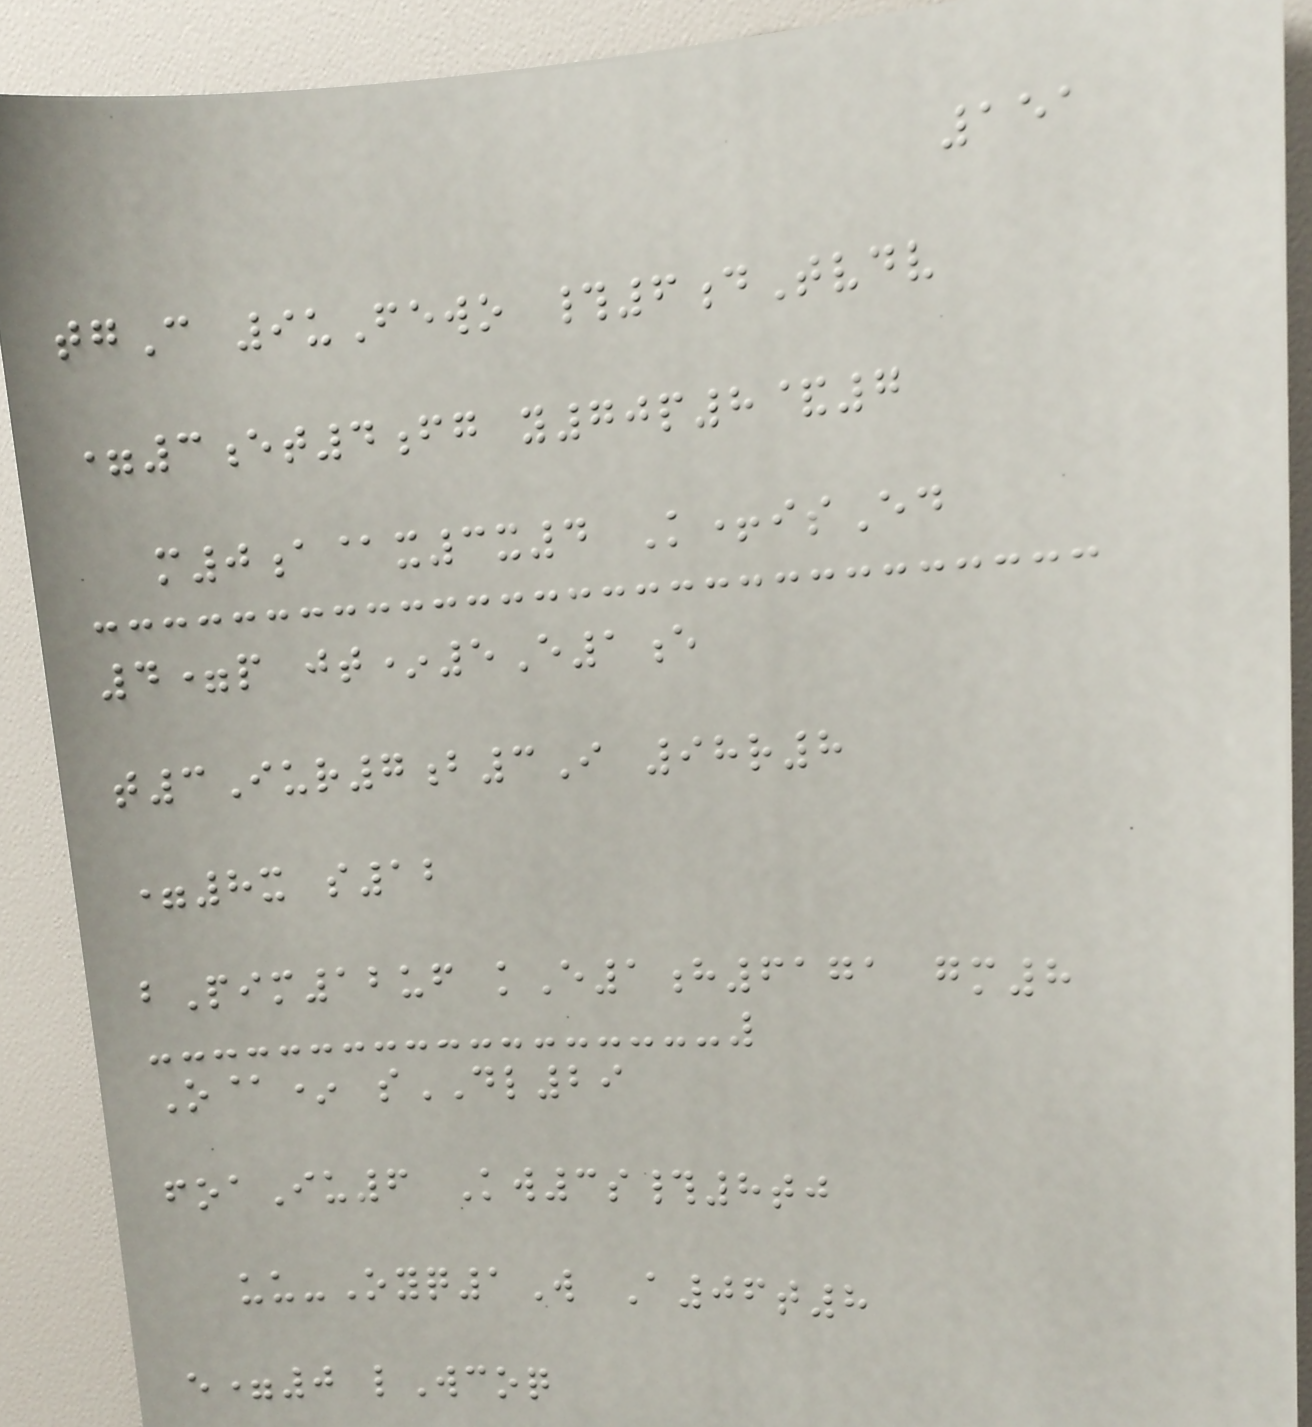151
tgC 9uFewo #6dTvdv
=3et4fg y70p8&7
m0a@x3x4 K+isEd
4=p jt*5E1e
t3Iur7b3I 98r8
=8x s12
bPim12uf kE1h6171 gm8
O@* sDL29
foaIu6 Kw3s#8tj
uu-Oyq1W A06t8
e=0 lWcoq
